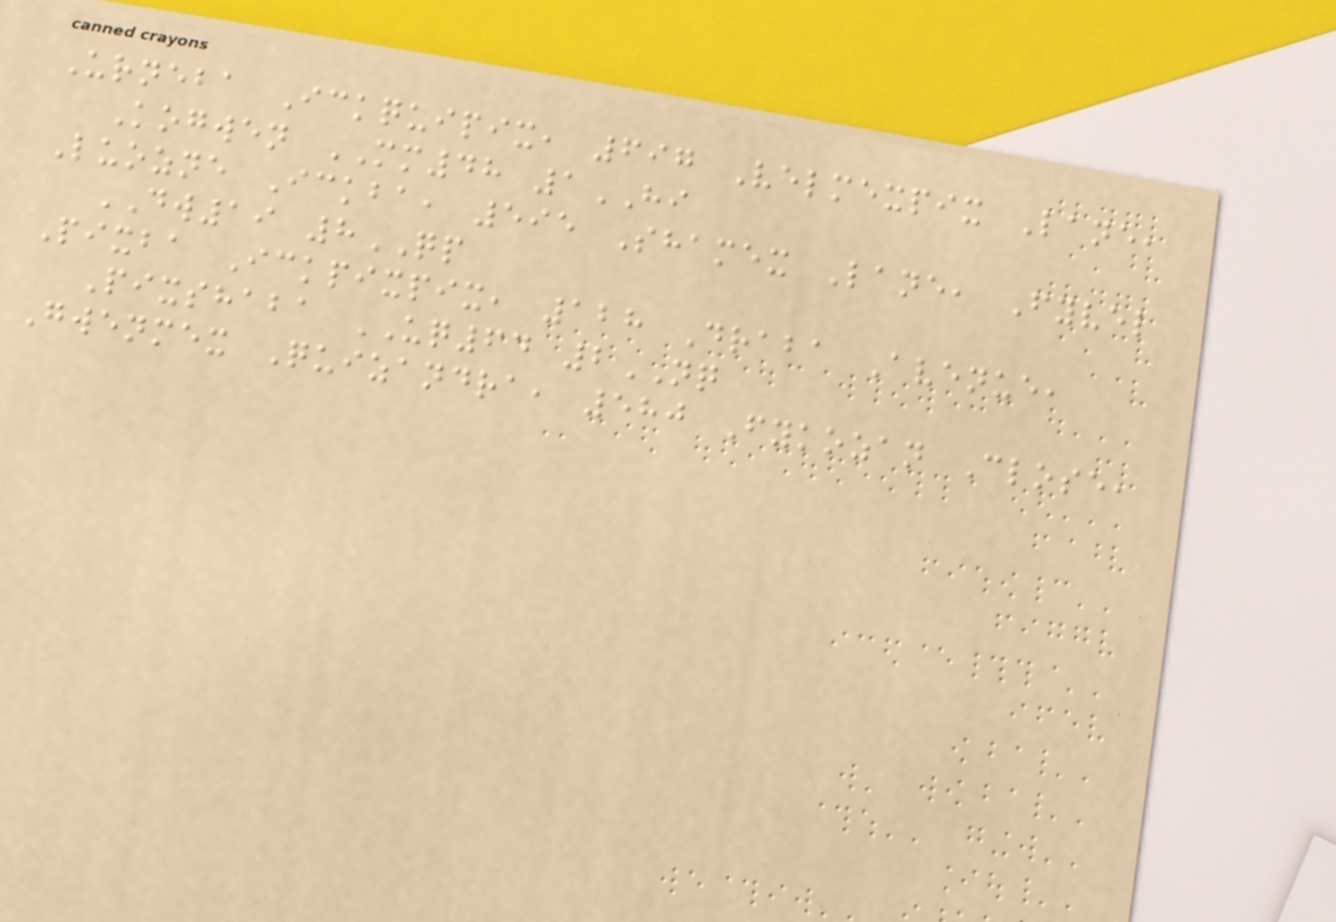Urneba Ickquipix, 697 Velmexpix Lane,
Kogwen MM48 1HI
Luozne Ickba, 595 Shamex Lane, Fyvel
DW19 8QP
Pixba Ickpixpix, 128 Draba Avenue,
Pixshaba UQ64 2NQ
Gwenmex Quizandra, 580 Fykozan Close,
